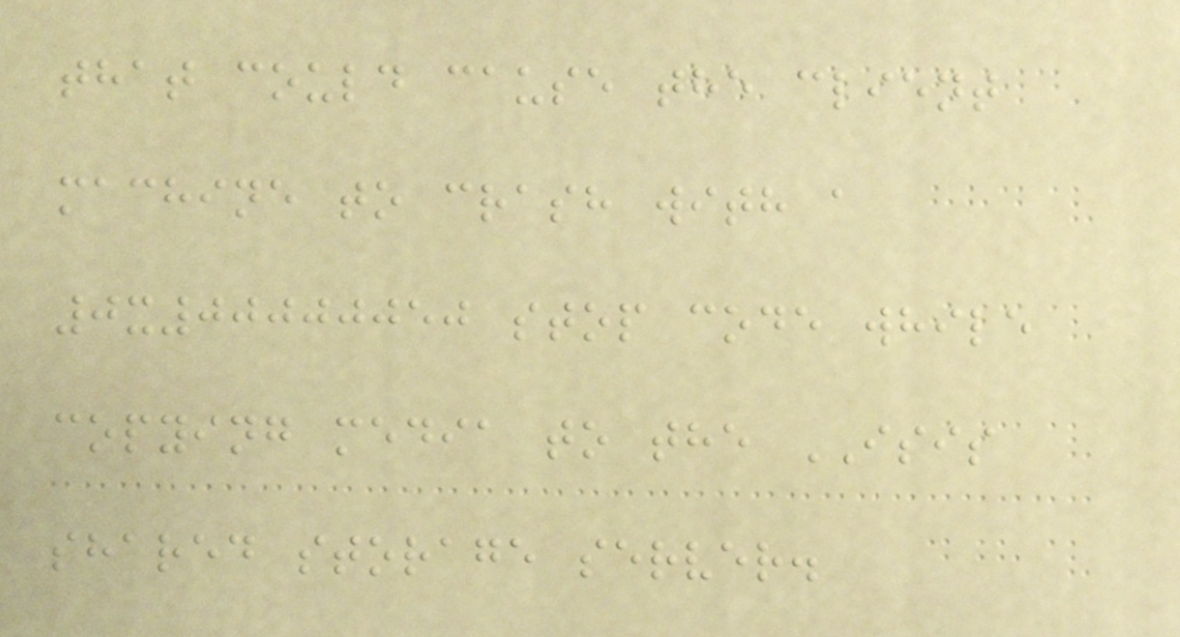that could cause the client
machine to crash with a
0x00000050 stop code while
copying media to the ISIS
shared storage server.
